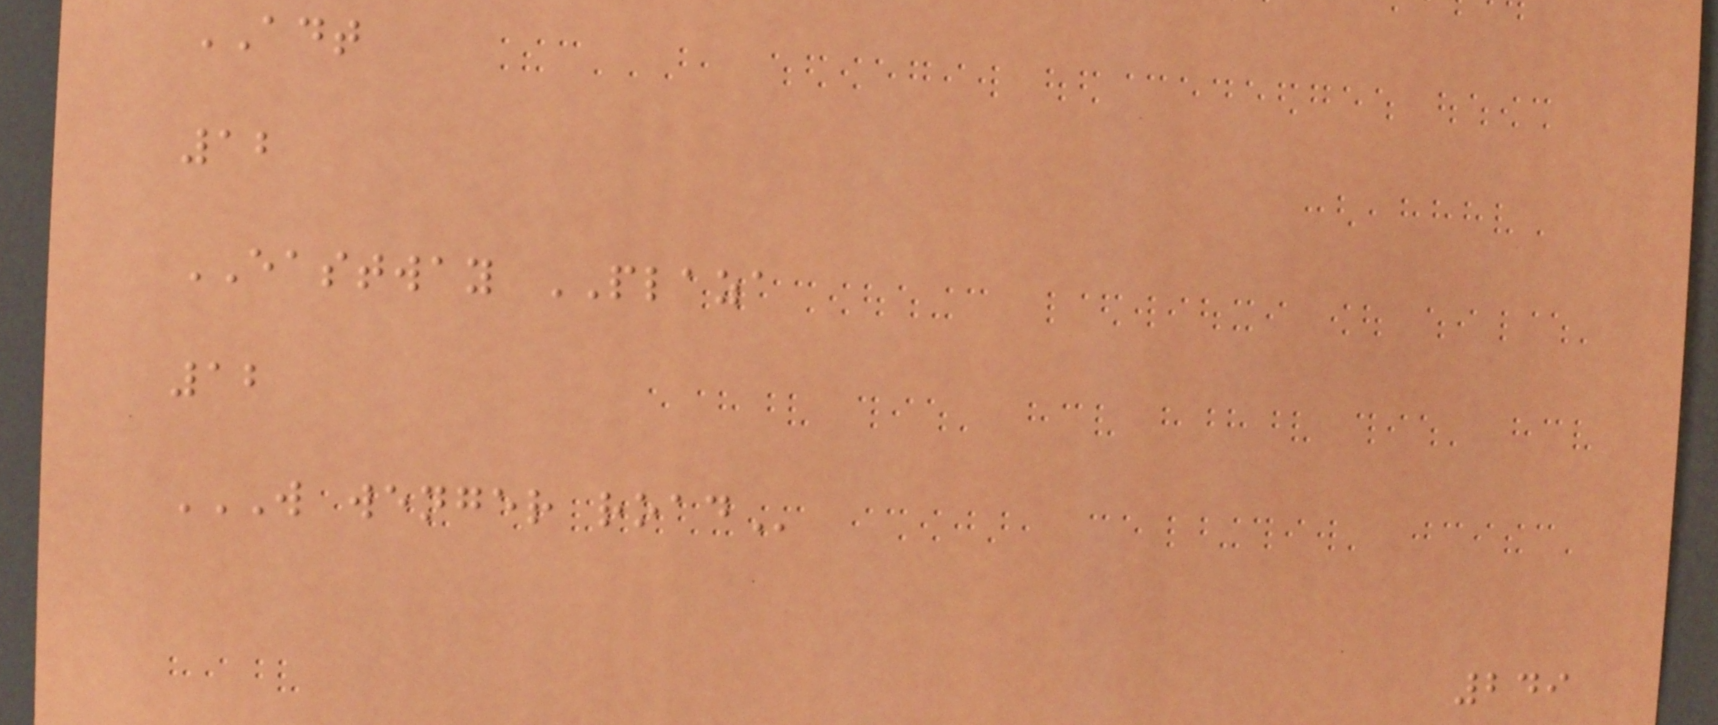ADT
12
EASTWAY PLAZA
12
W WENGER ROAD
249
